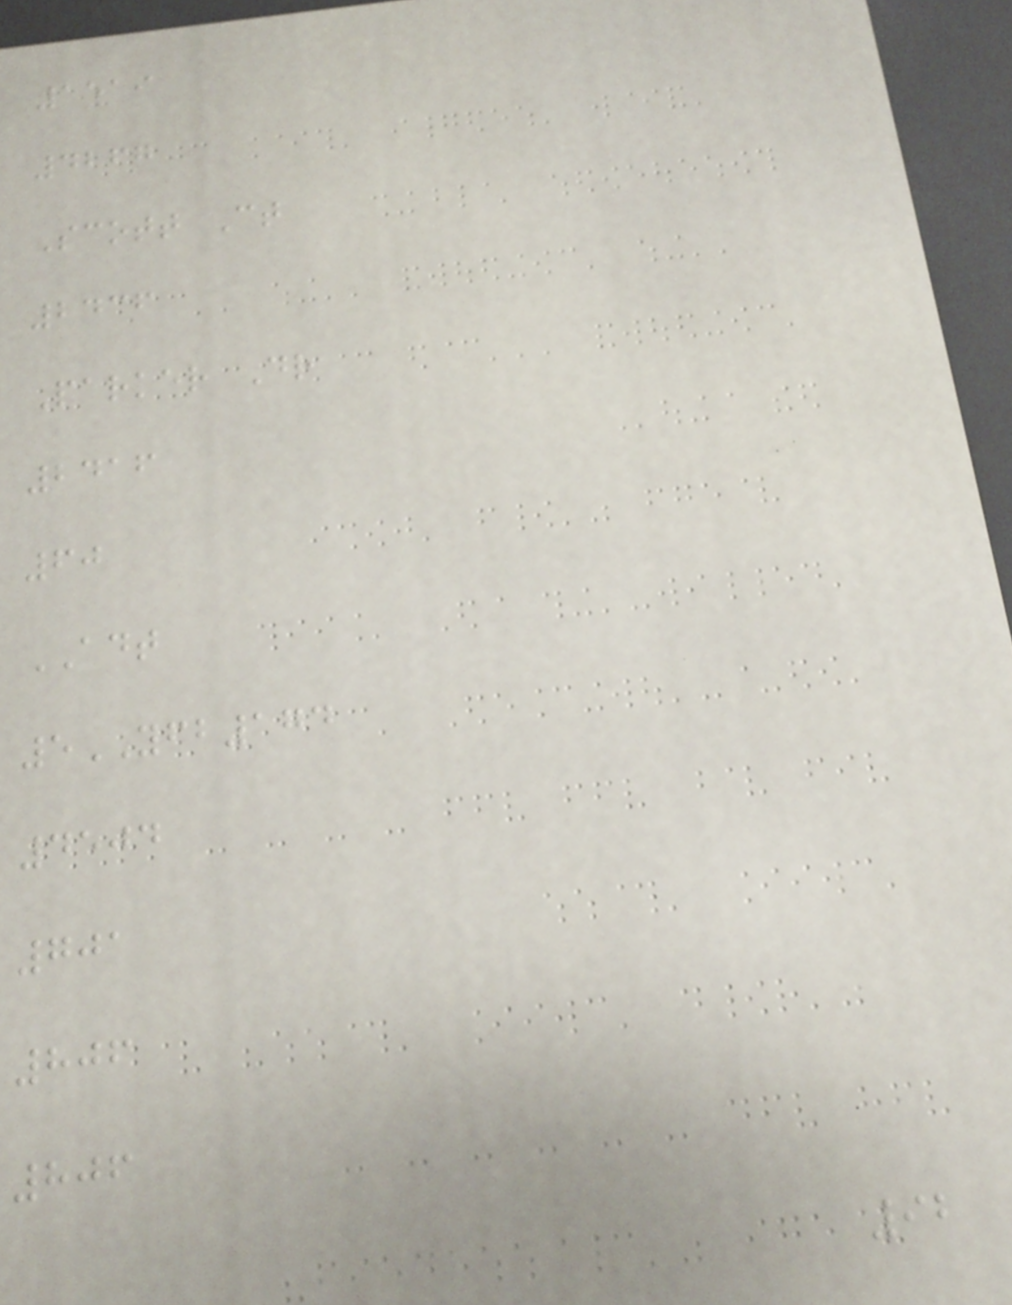1519
4267
Scott Ct
2436
Parker Dr
2416
60
ADT
5YFB174
4504
701
806
806
92
